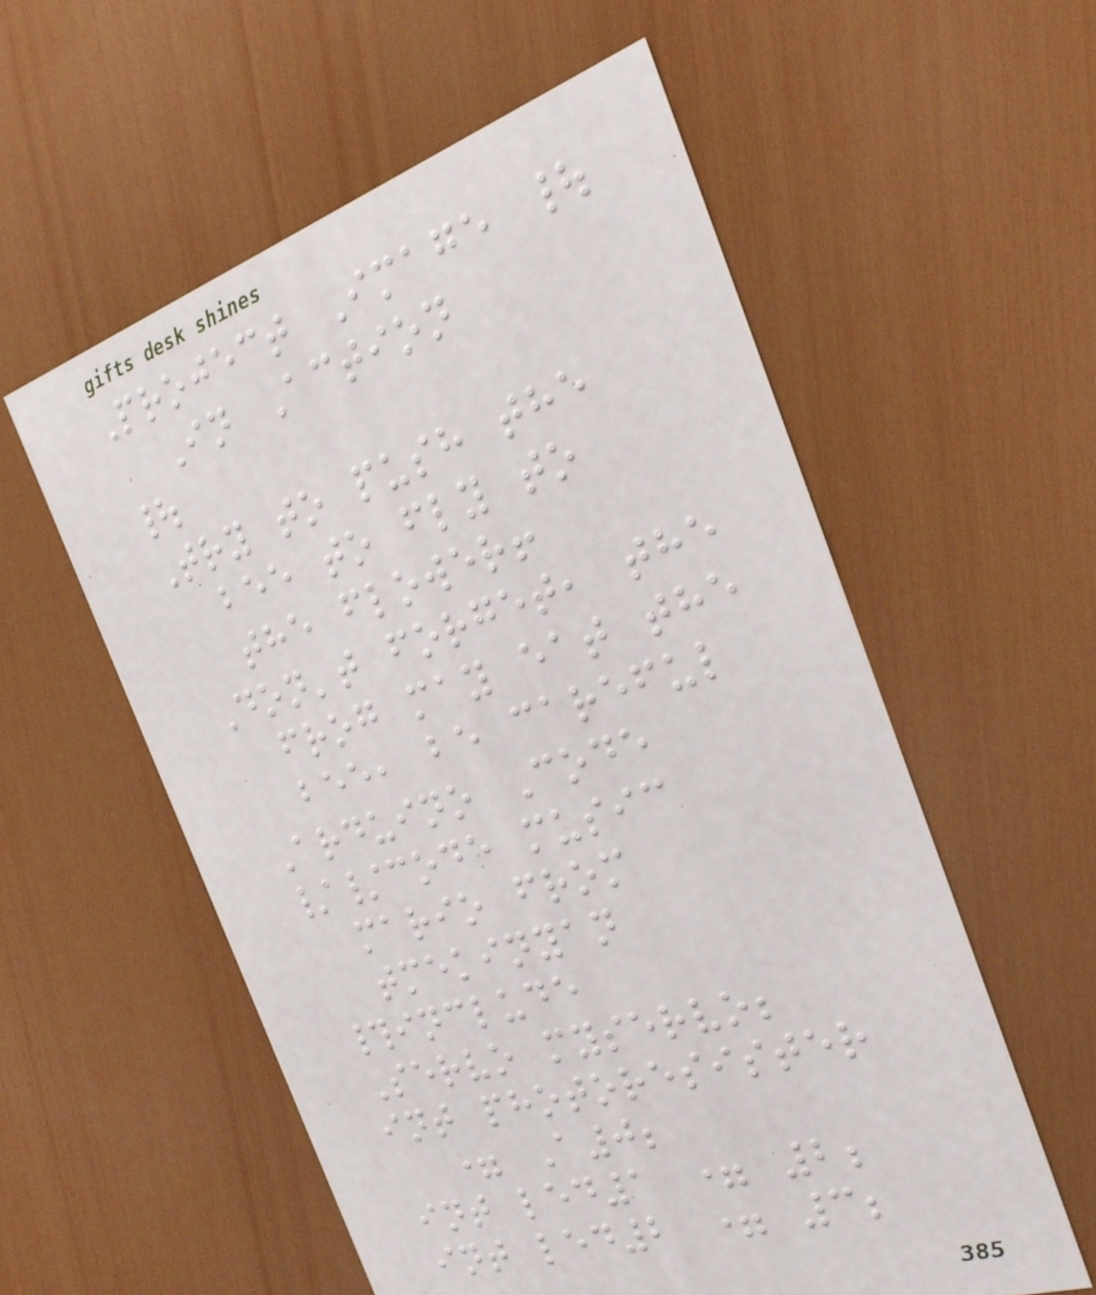Project Image |
In Action
|
Try to push the
bee to fly to
the flower!
Don't forget, the
frog may eat the
bee, be careful
Arduino Code
//code music
mario from
tmekinyan
#include
Servo myservo;
int photoresister
= A0;
int led1 = 2;
int led2 = 3;
